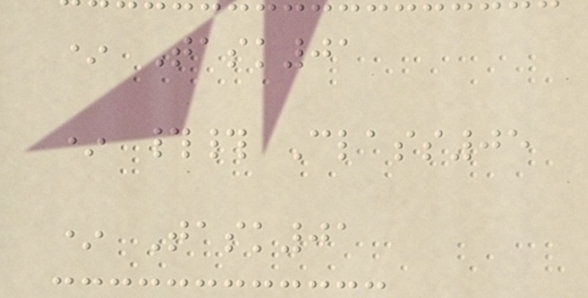* Task01
* ## Class05
* Task01
